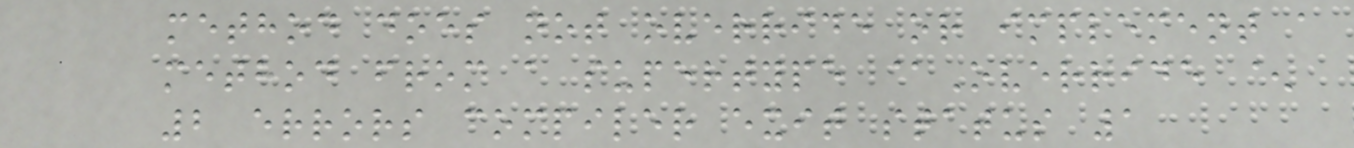method does not override or implement a
method from a supertype @Override ^
2 errors compiler exit status 1
